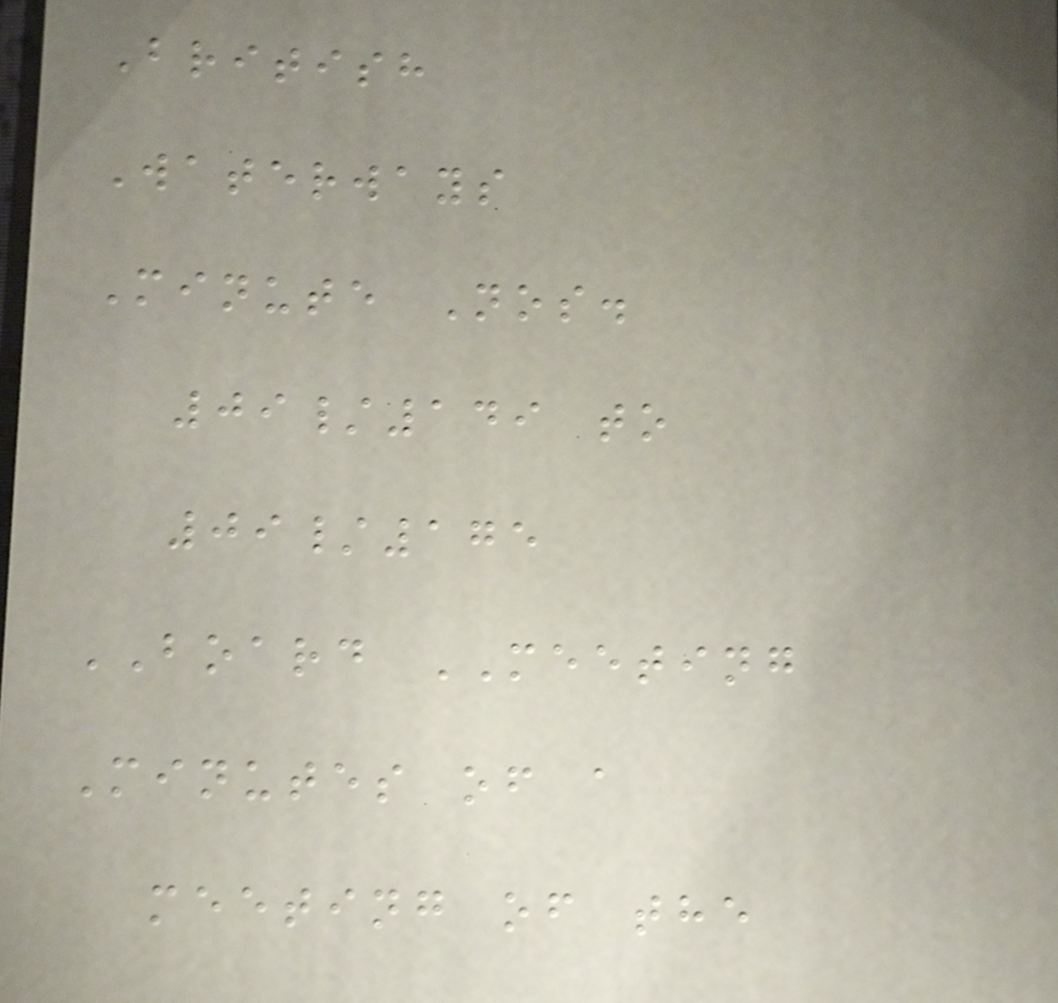British
Waterways
Minute Nos.
09/149 to
09/175
BOARD MEETING
Minutes of a
meeting of the
